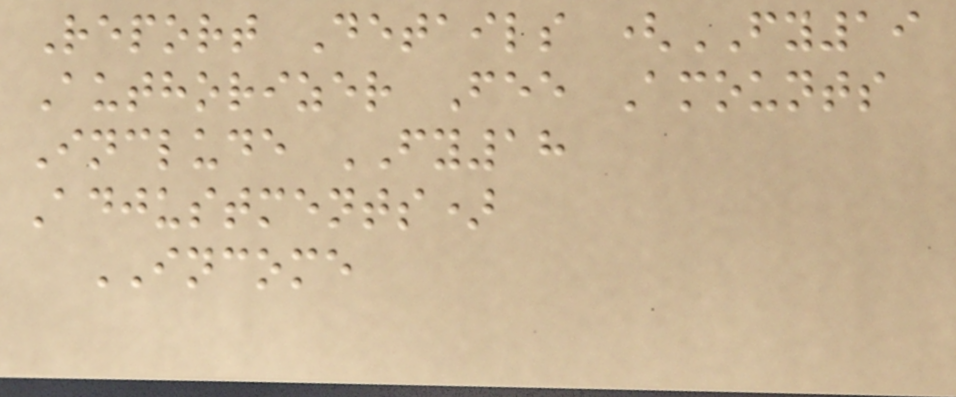Report Details (FY19
Authorizer Fee Amounts
Include FY18
Adjustments)
INCOME
